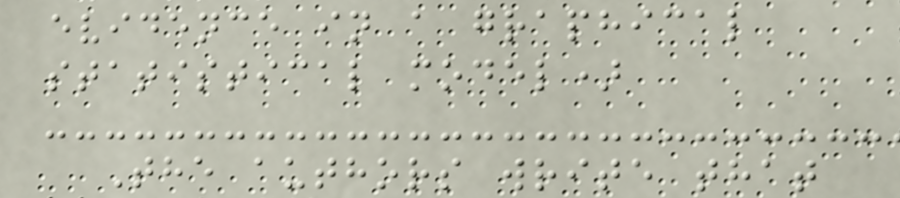evidence in a graphical
statistical model)
The authors write that
